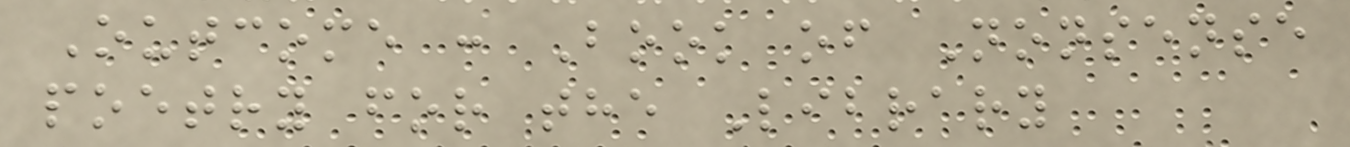Outcome : Book of Nonsense
poetry for the Library
